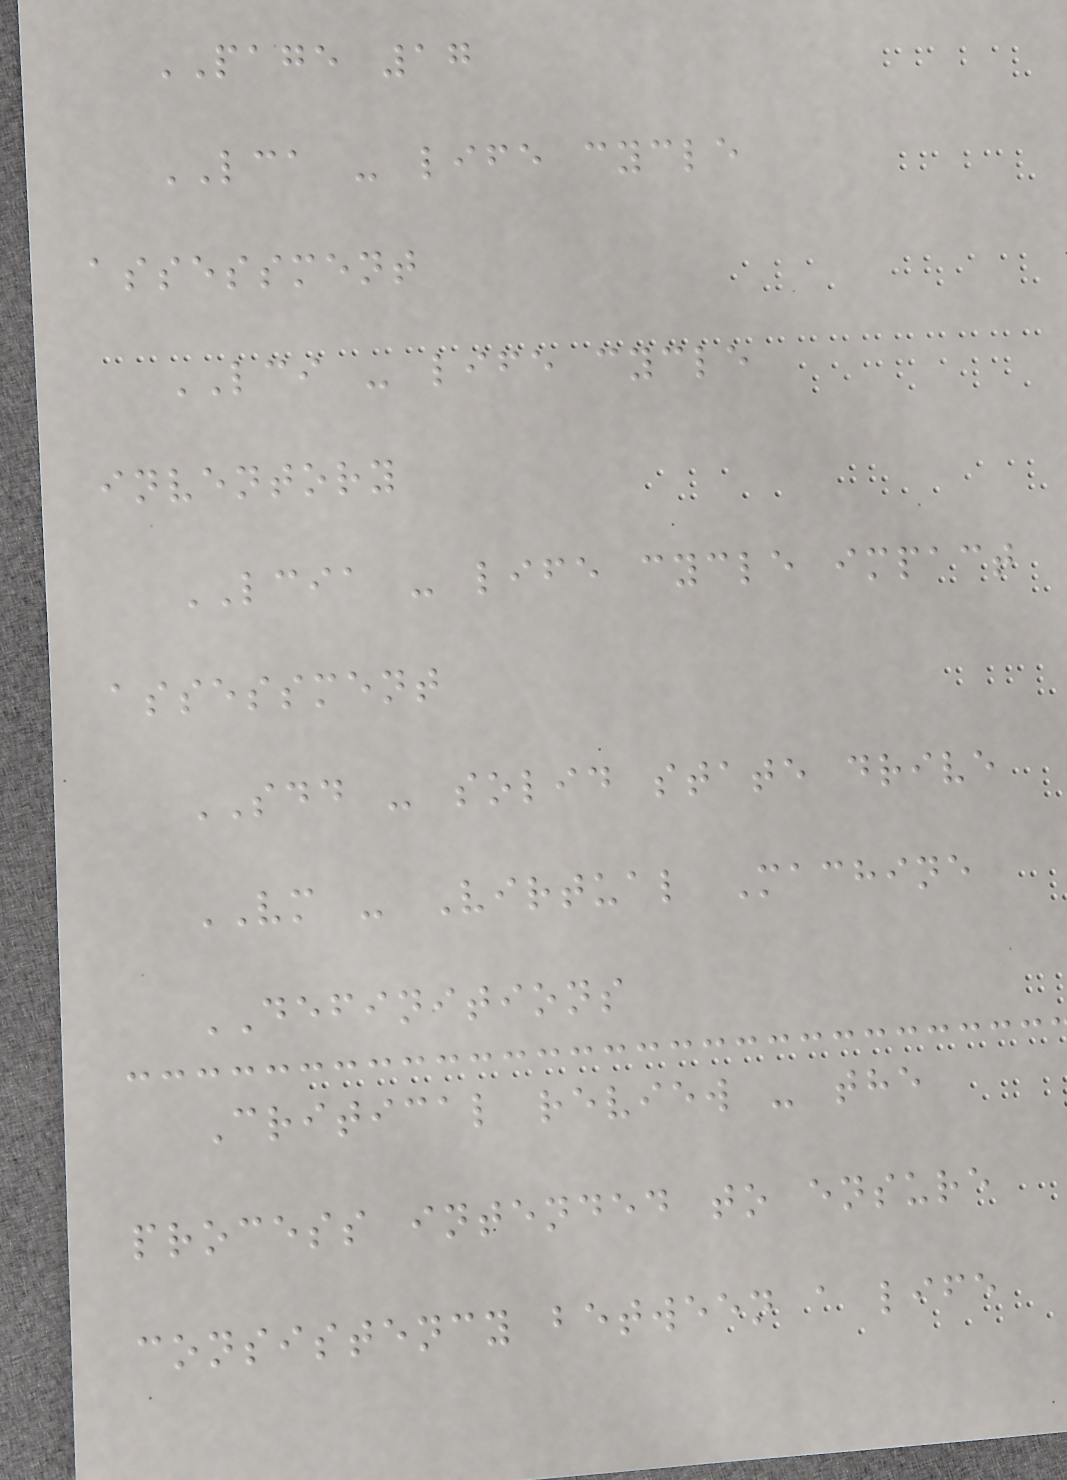PAGE 17
LCA - life cycle
assessment
LCI - life cycle
inventory
LCIA - life cycle impact
assessment
SDD - solid state drive
VM - Virtual Machine
DEFINITIONS
Critical review - the
process intended to ensure
consistency between a life
